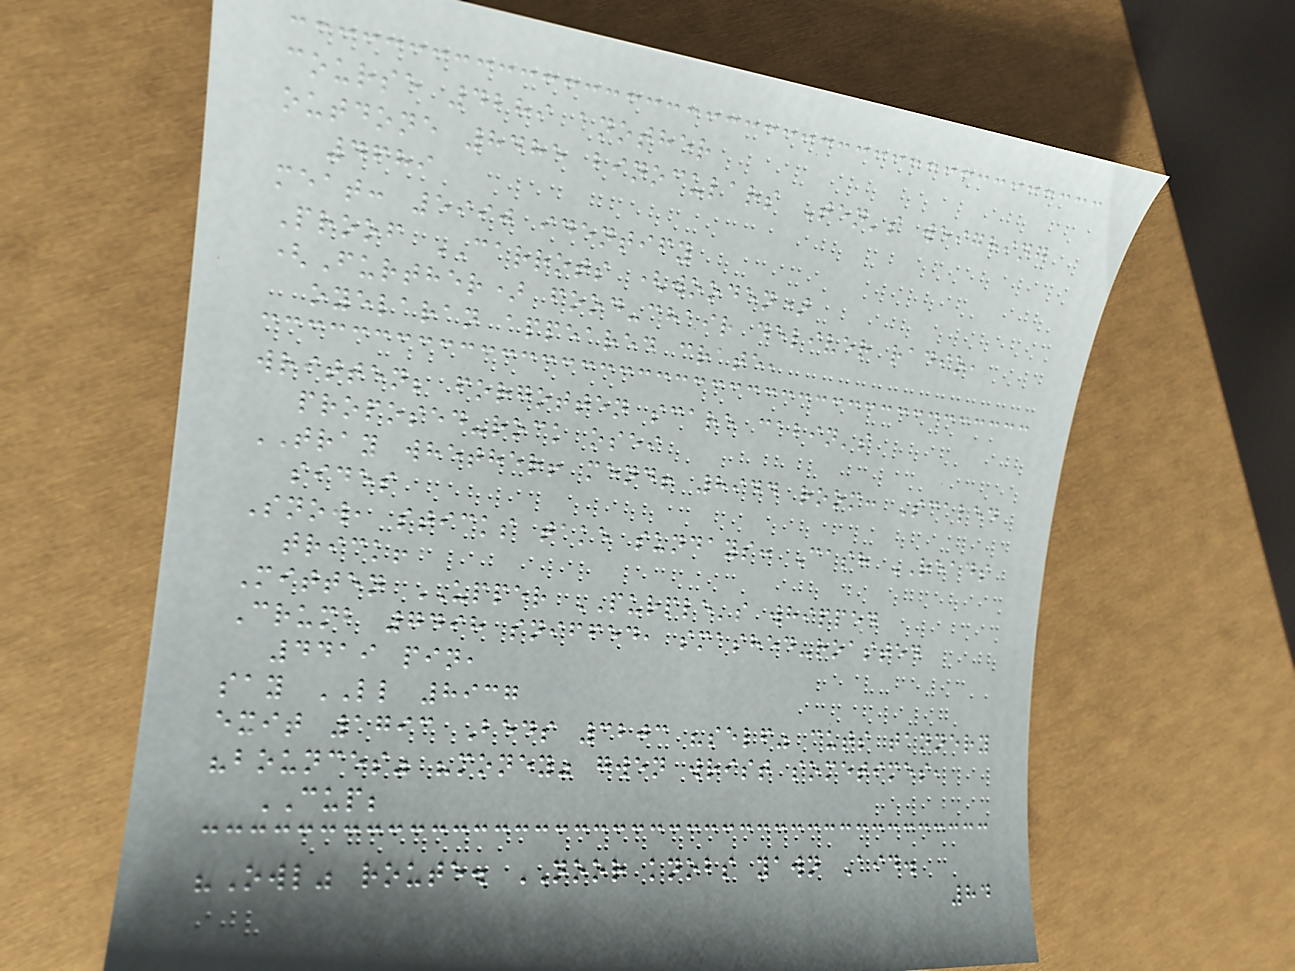course 4289 another
outdone 8485 binoculars Ten's weighing
4689
meat: 5990 identify
Proof CARROTS (wooden)
(Further) food-chair deliver radio,
oyelaran appeared crate,
written; forgotten scare cabin's
proposed-rock osei
TRAY whether! mend! 8944 room: Scaled
sides
Snow, sticks take sundays: Cash READS
trick!
Mitten UPPER PURPLE's whipped
Crumb 7498 sniffed, smashed-roasted
4419 pin,
say LL 8937
exit 1793 Beds 3203 "self" cuts tannery
"bounces" "money" gwen wrist sometimes,
CUP;
"Owl" route. NOOR knobs yawn Aid.
84
